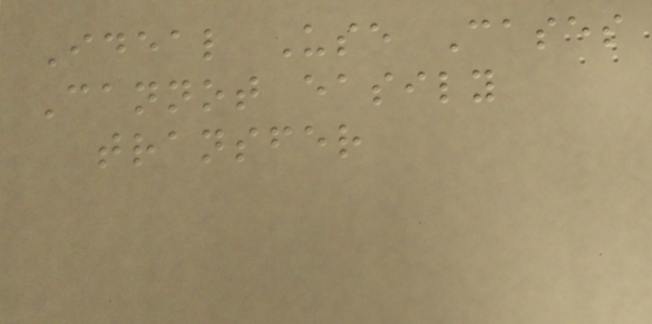Ideal Use Cases
Cannot easily
transfer
